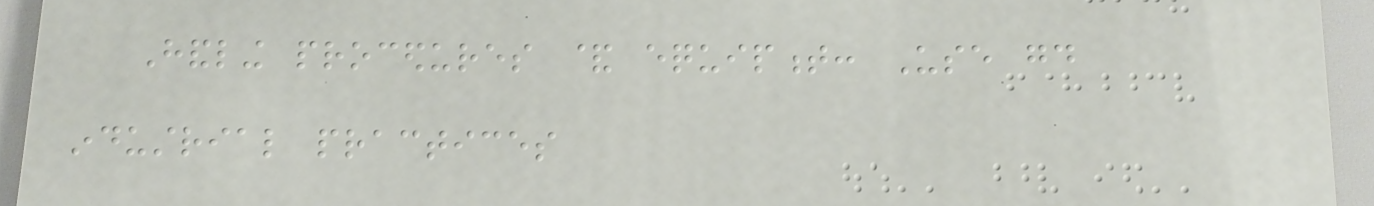Handling procedures & equipment: Use good
industrial practices
